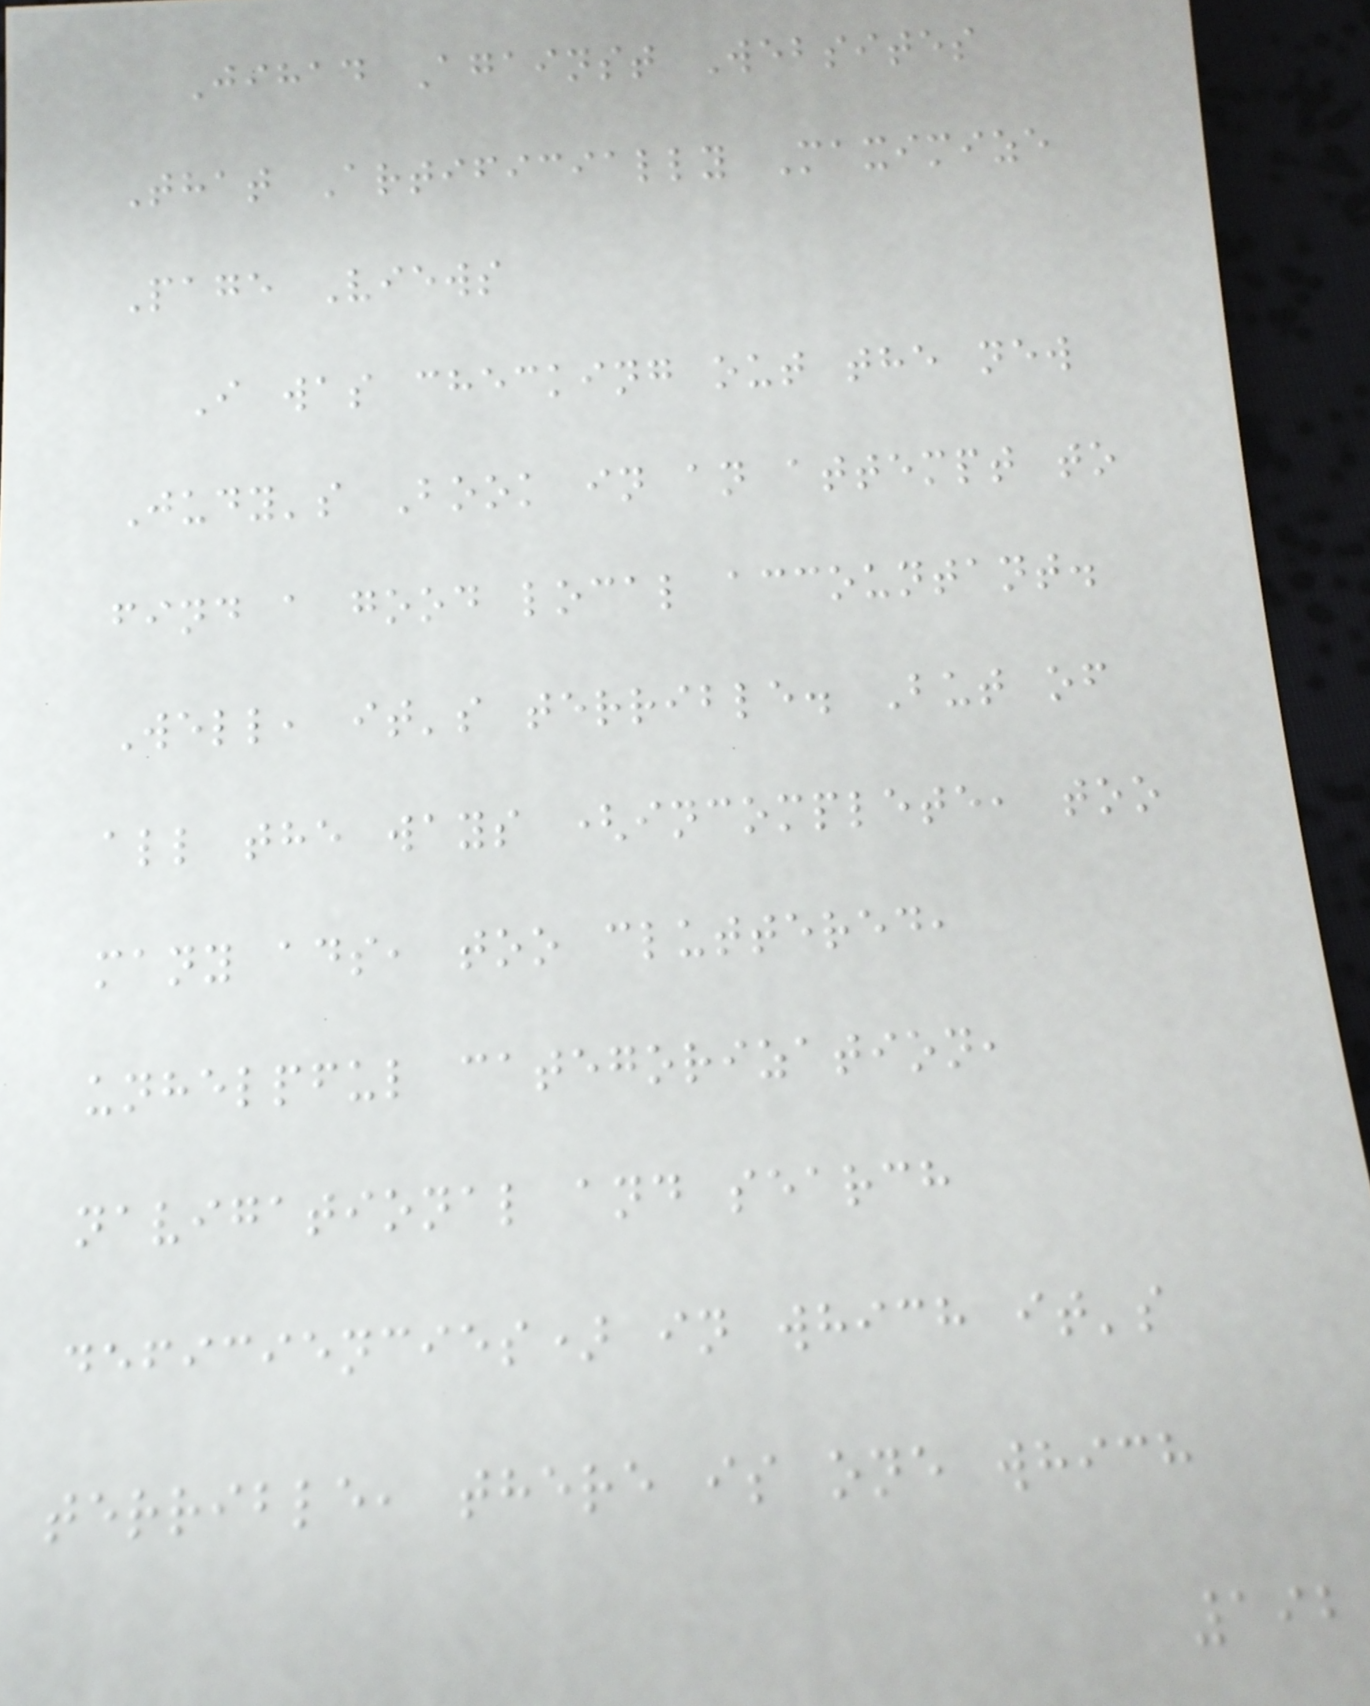Jihad Against Websites
That Artificially Maximize
Page Views
I was checking out the new
Judy's Book in an attempt to
find a good local accountant.
Well, it's terrible. But of
all the ways (incomplete, too
many ads, too cluttered,
unhelpful categorization,
navigational and search
deficiencies) in which it's
terrible, there is one which
192
